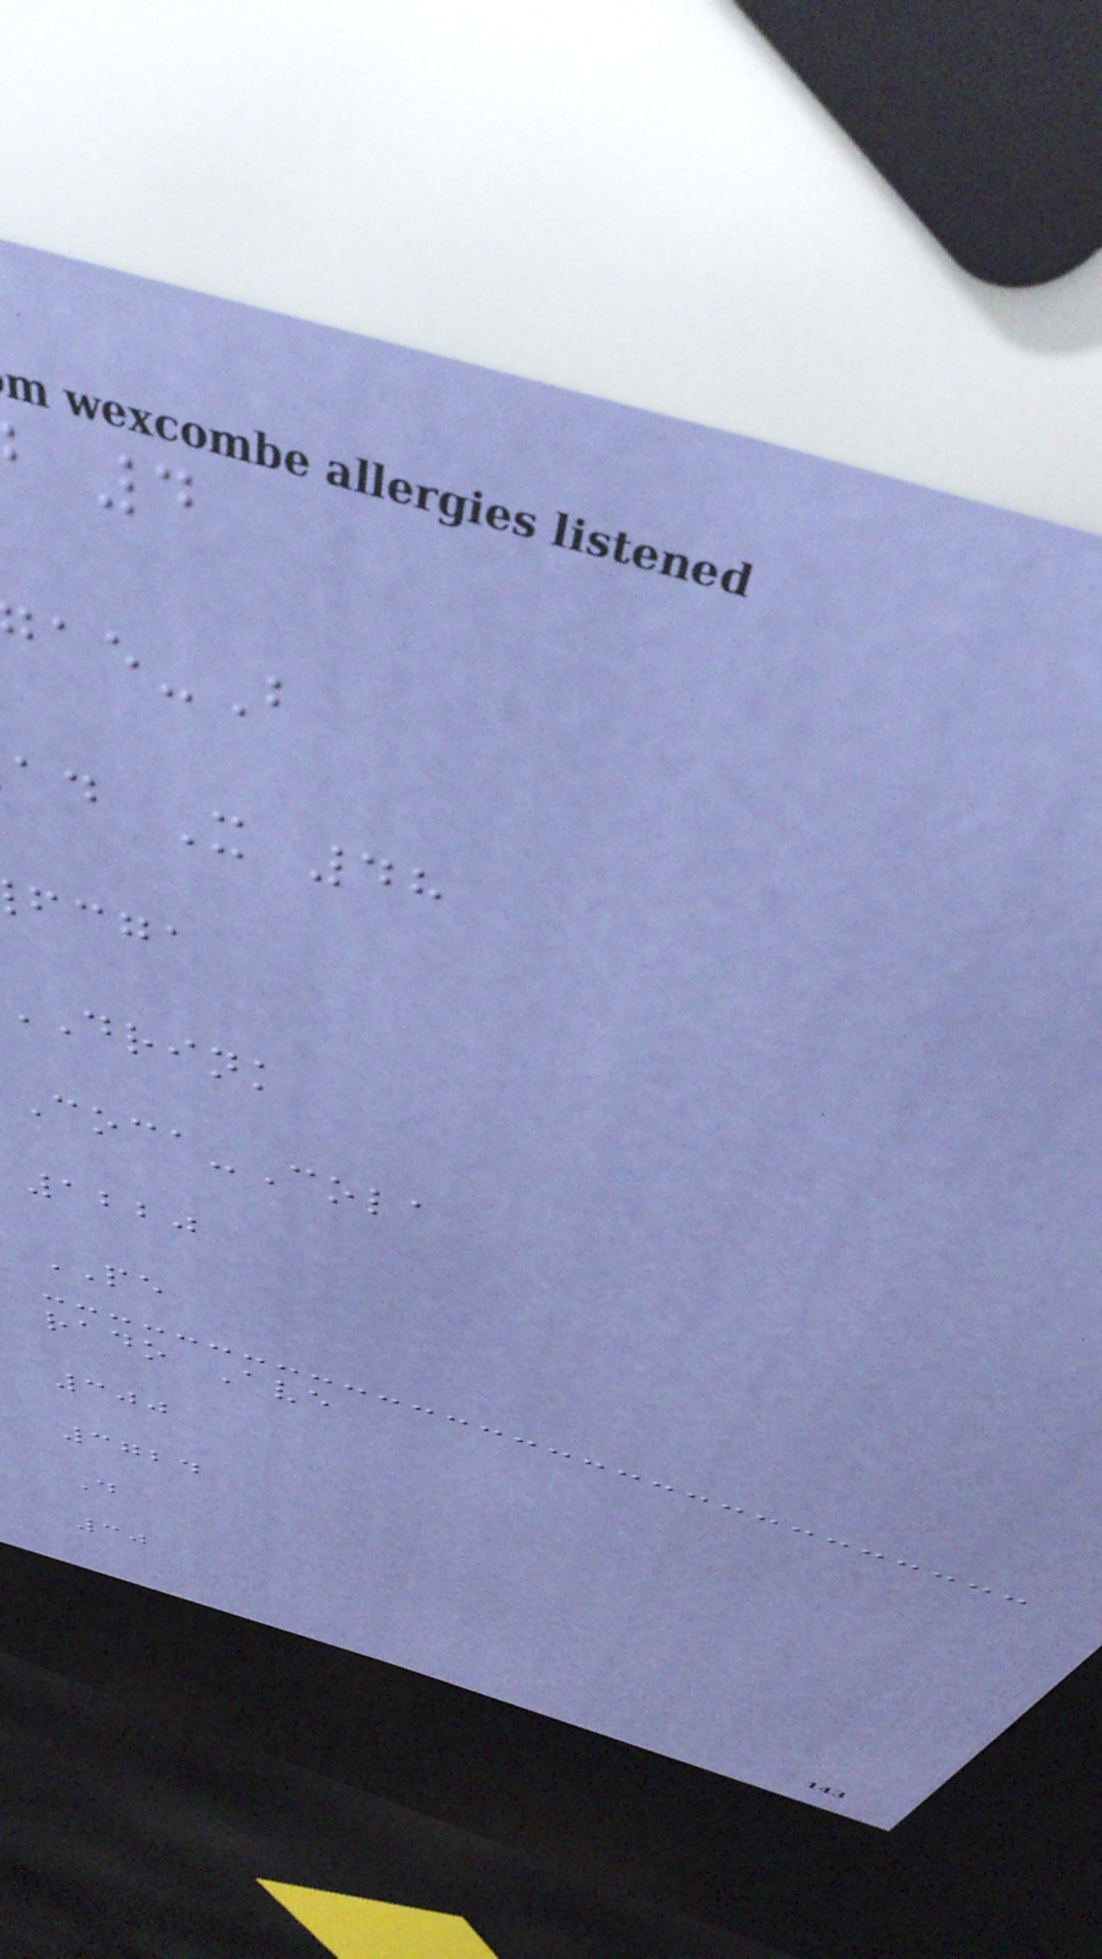ad X 48
fcga
drink
Coca-Cola
1220
PE
rado Ave
300
3724
D
30
